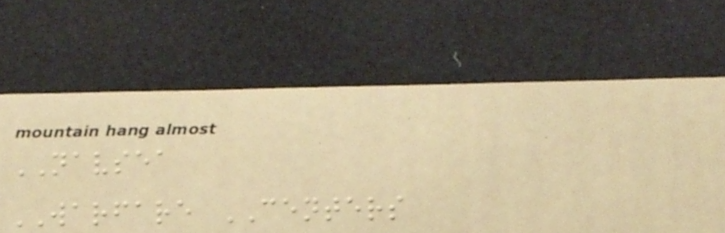NAVSEA
WARFARE CENTERS
